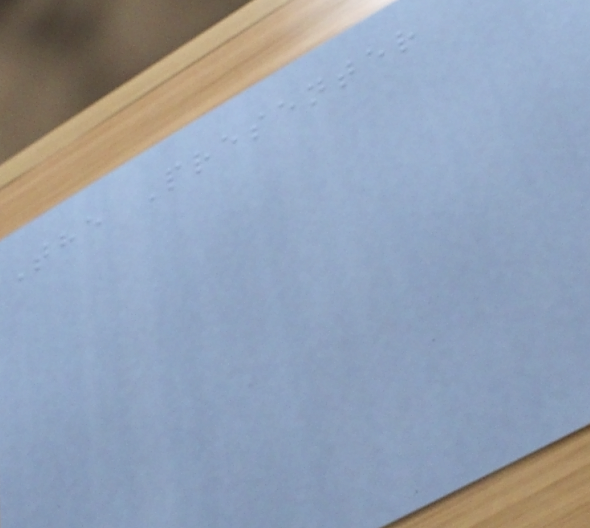The Presenter
